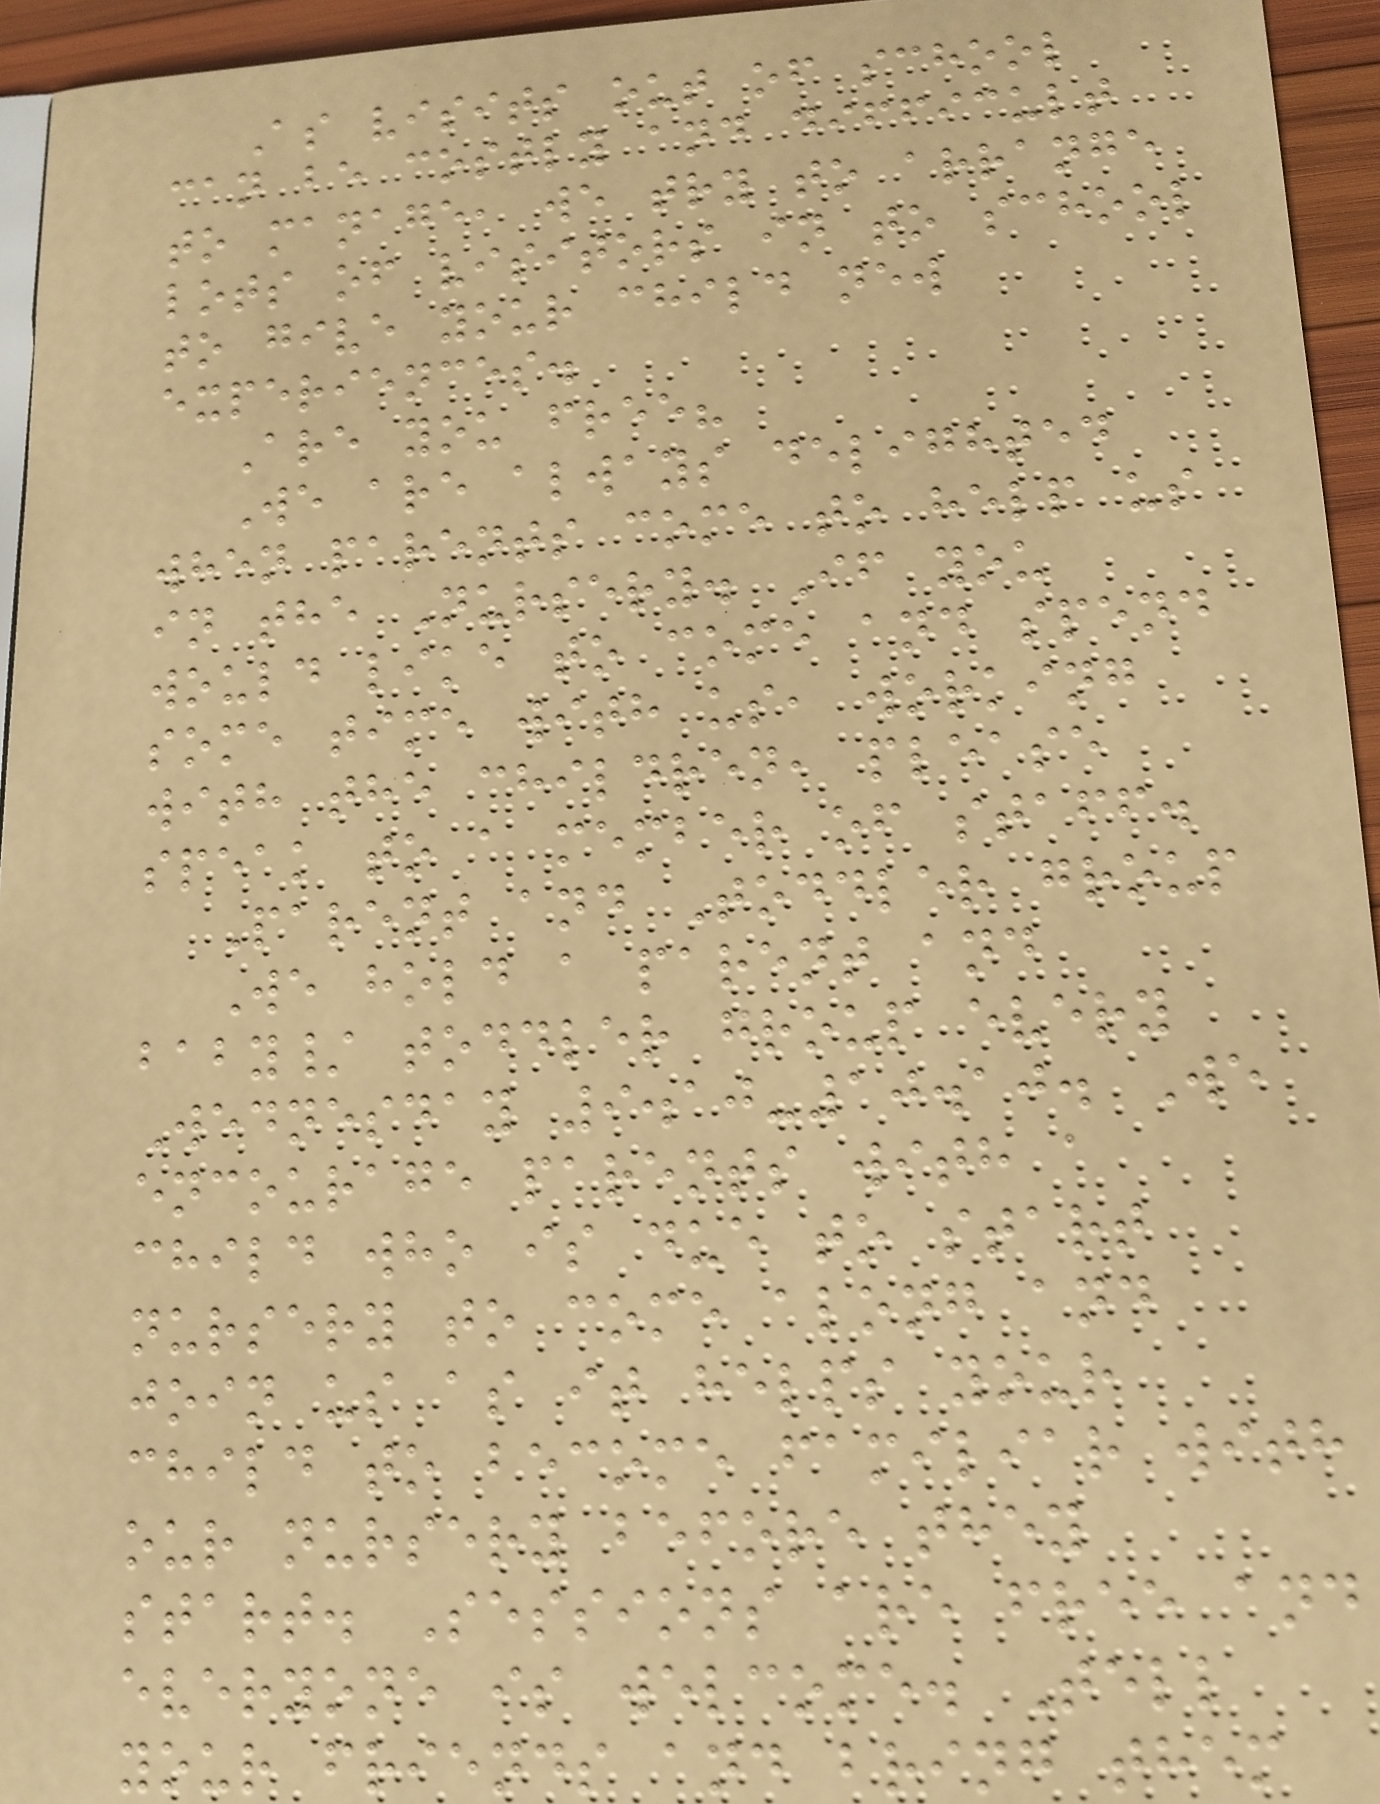As visits out of school
can be costly and difficult
to manage, we try to arrange
lots of visitors in to school
to give your child new
experiences.
Are you free?
We are always delighted
when parents come to help us
in the Nursery. If you
would like to come and spend
some time with us, working
with the children, please
speak to a member of staff.
Parent and Toddler group
We hold a parent and
baby/ toddler group every
Wednesday 9.10-10.10. We
encourage parents with a
child who is due to start
nursery to come along and
join us as it helps your
child to become familiar with
our nursery before they
start. Sessions are free and
everyone is welcome. Tell
your friends and bring them
